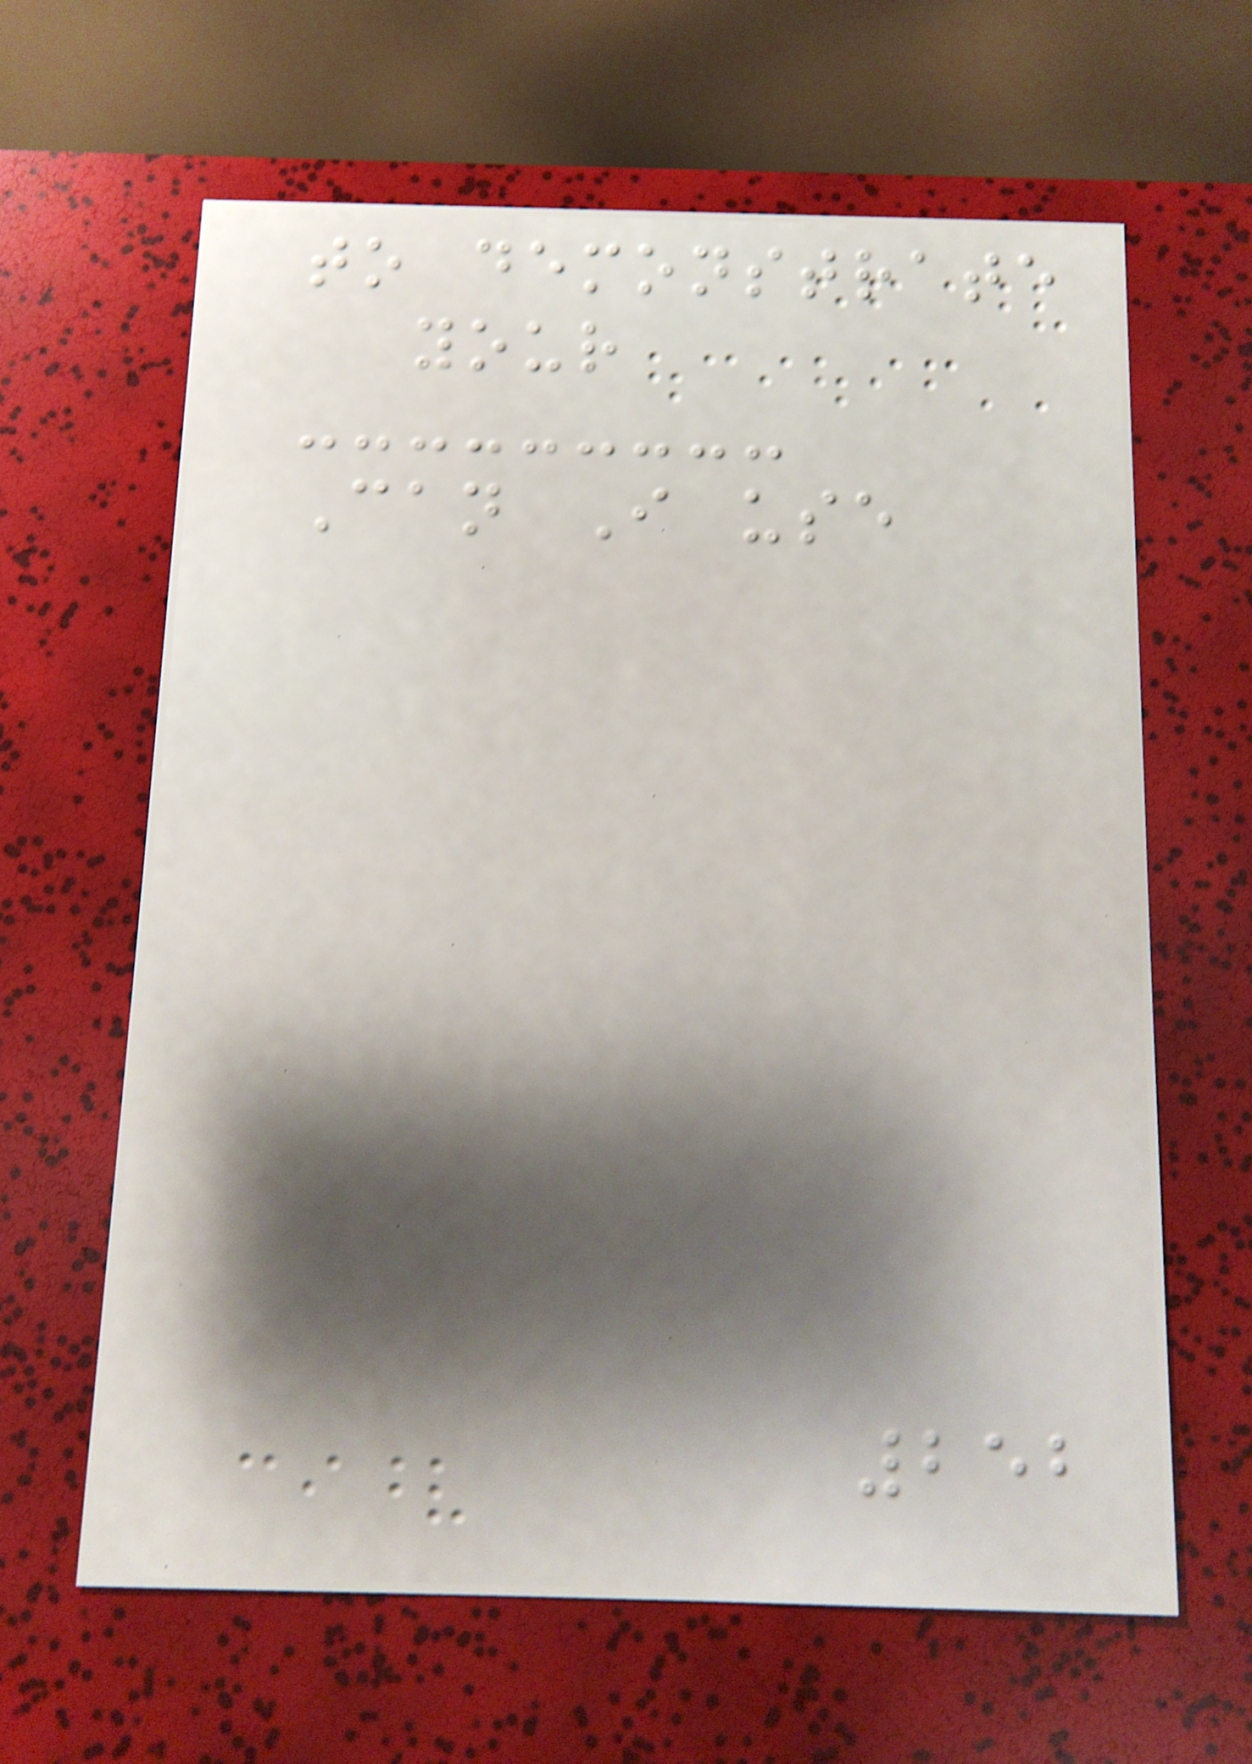to demonstrate
your
Can I use
252
